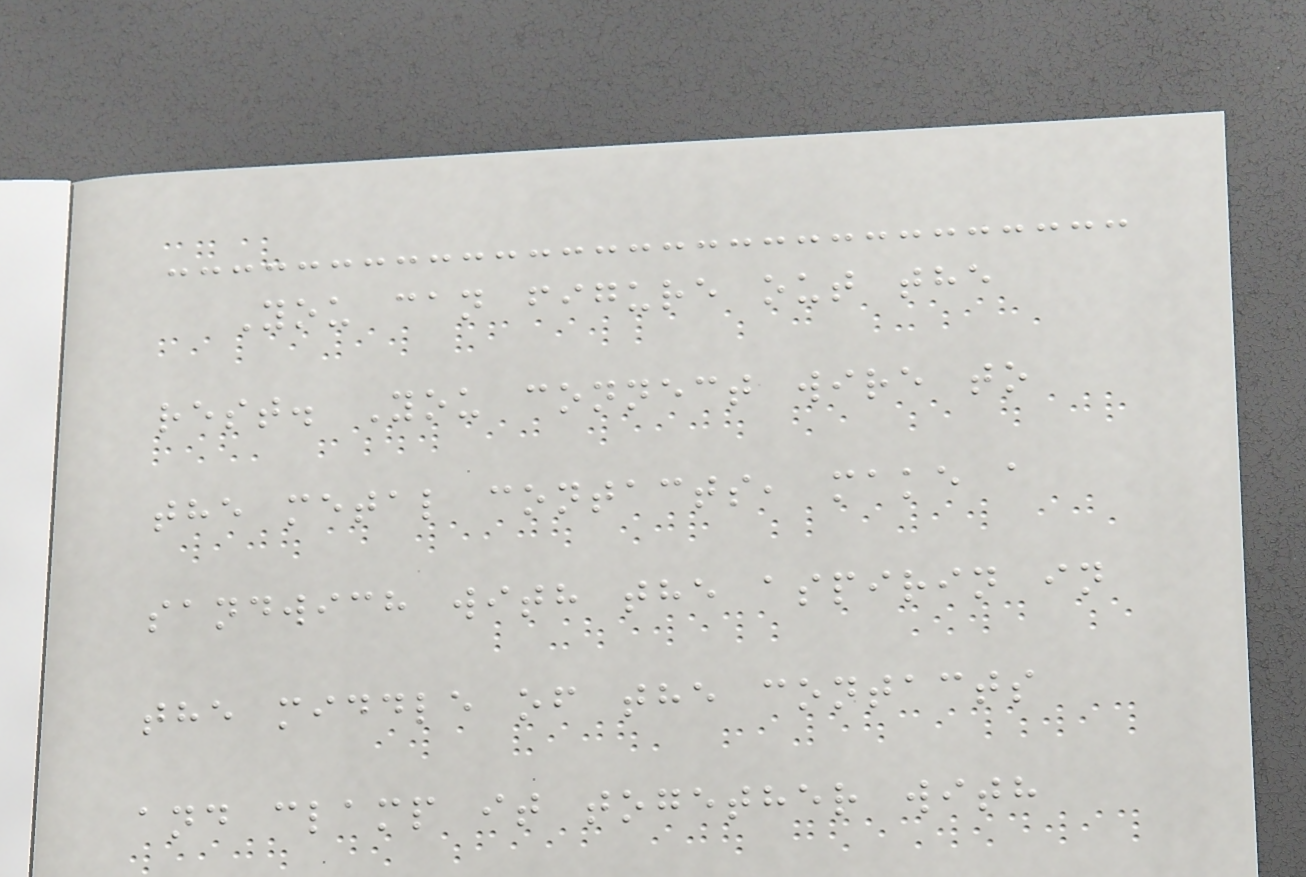You can figure out the
rest. You connect wire to
the metal contacts, make a
sandwich with the aspirin in
the middle of the contacts
and clamp it together with
